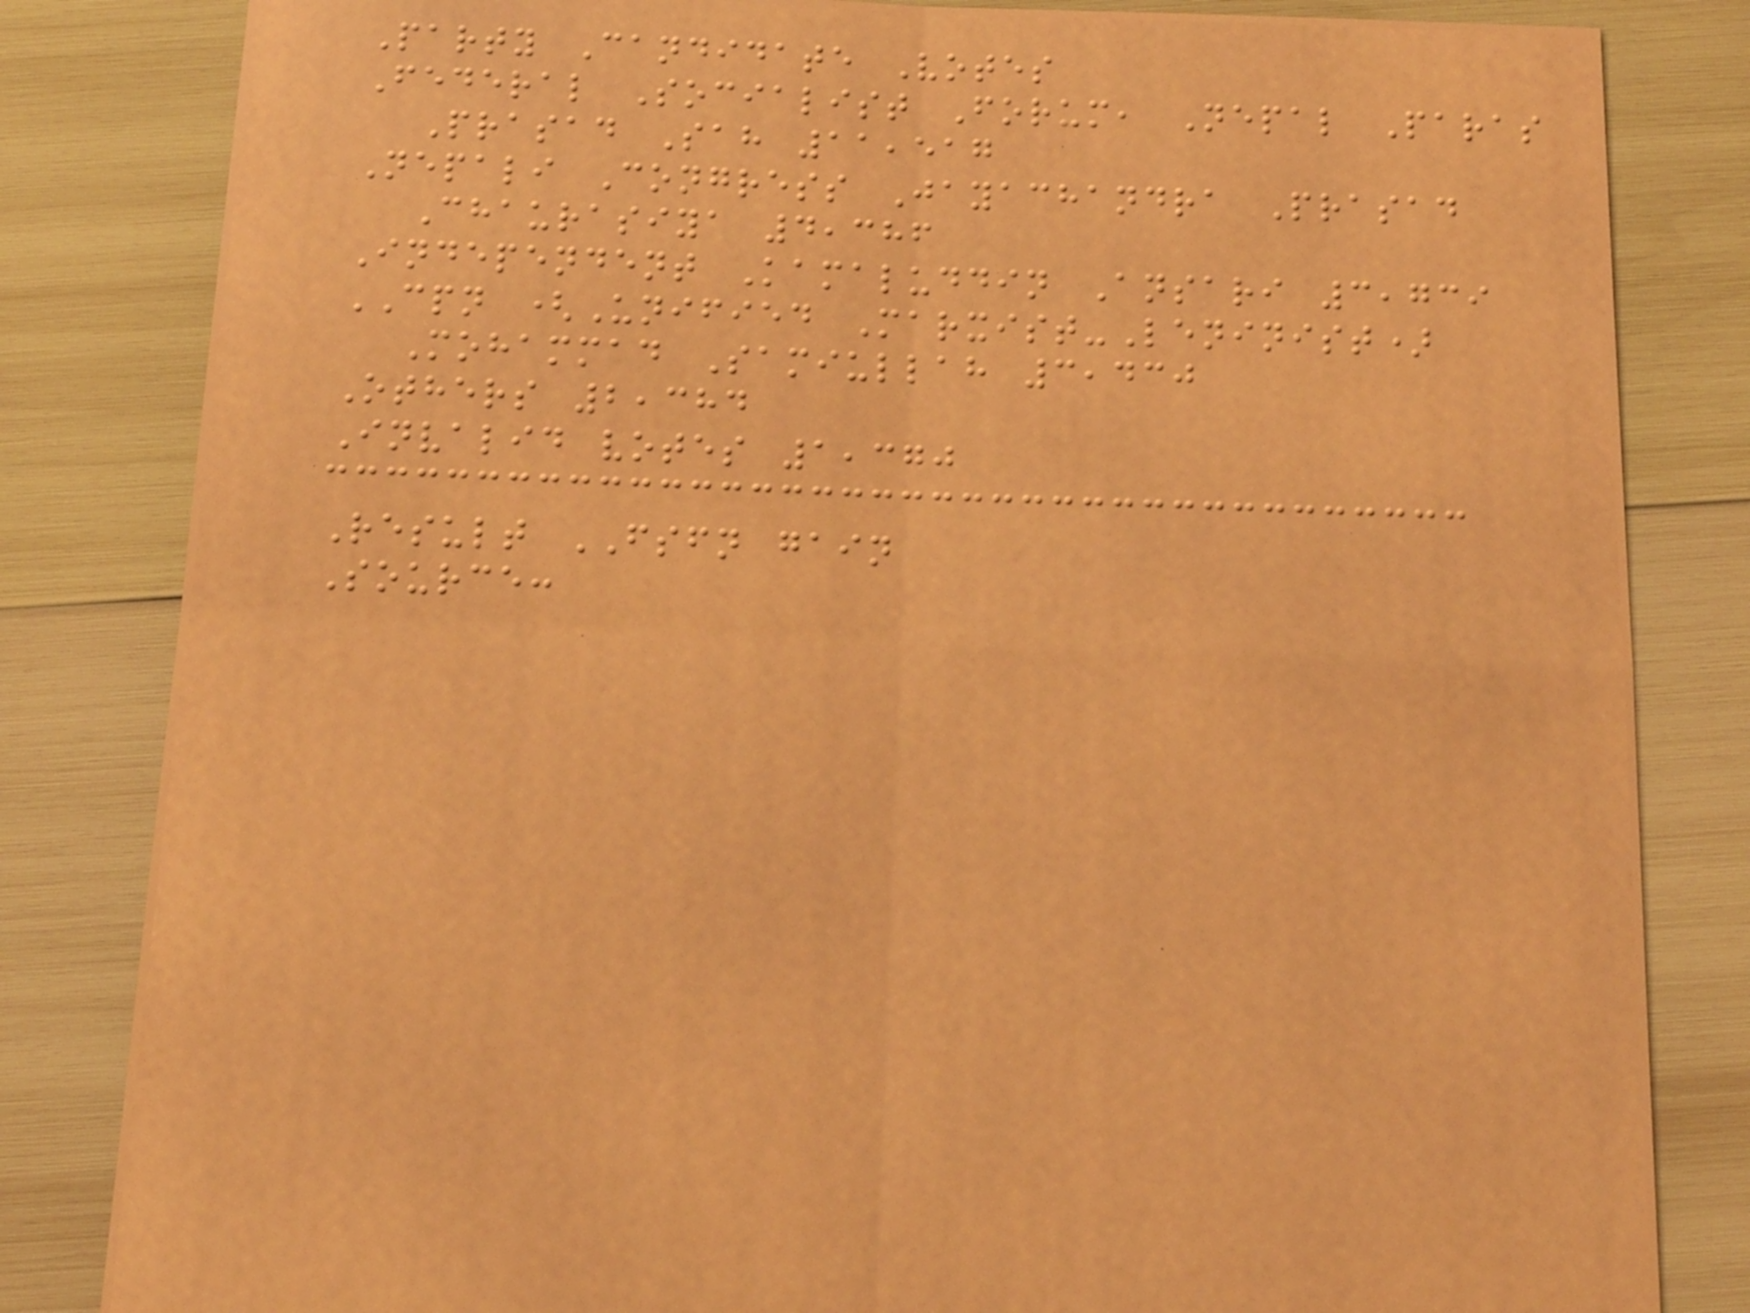Party Candidate Votes
Federal Socialist Forum, Nepal Paras
Prasad Sah 11,517
Nepali Congress Jayachandra Prasad
Chaurasiya 4,386
Independent Kamaluddin Ansari 3,739
CPN (Unified Marxist-Leninist)
Mohammad Samiullah 3,430
Others 2,384
Invalid votes 1,370
Result FSFN gain
Source:
